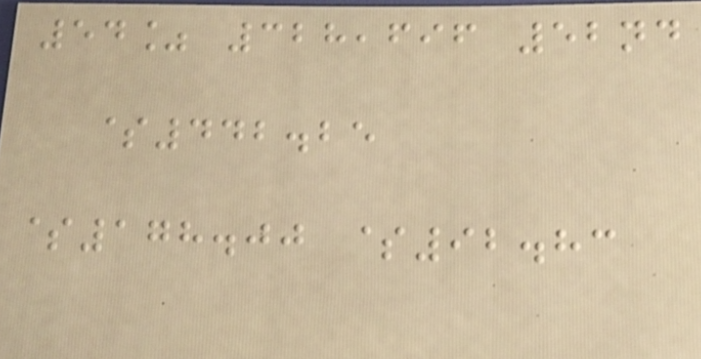54% 328,696 52nd
$442.25
$178.00 $92.83
